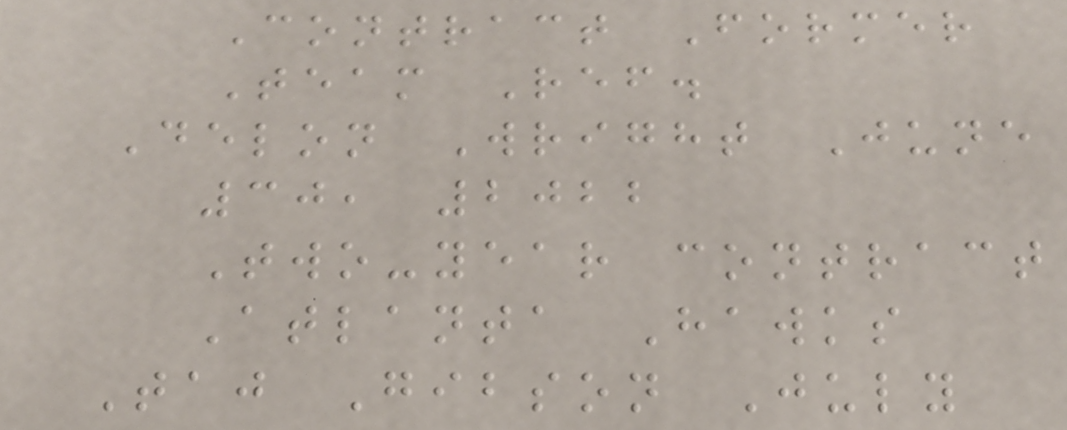Contract Former
Team Ref.
Delon Wright June
30, 2022
Two-year contract
Atlanta Hawks
Taj Gibson July
